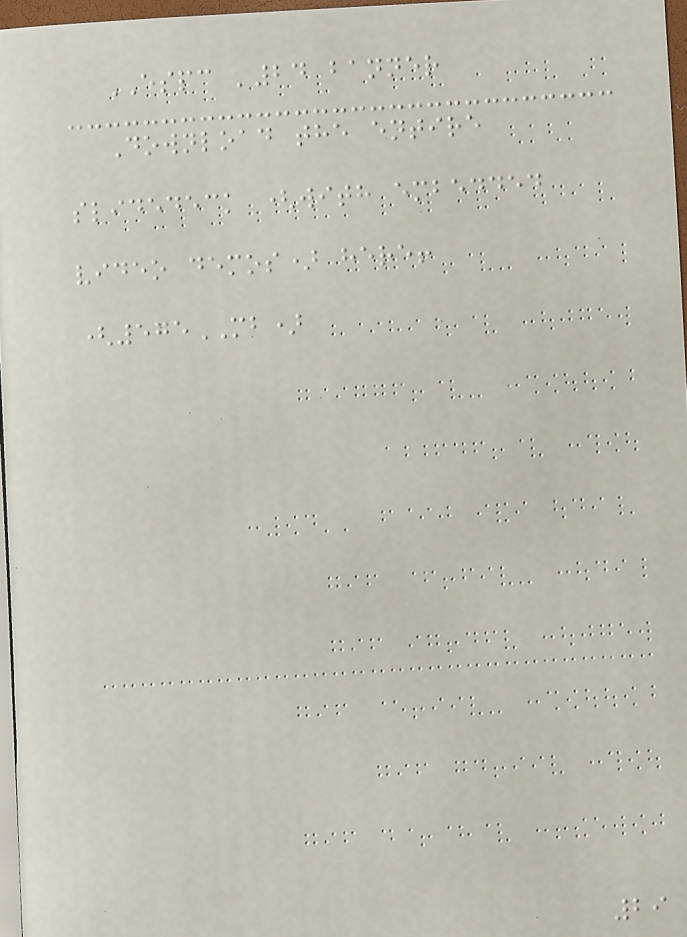ESPC '24 banner
Download the entire
slidedeck (with embedded
video demos) here!
(575MB)
29
